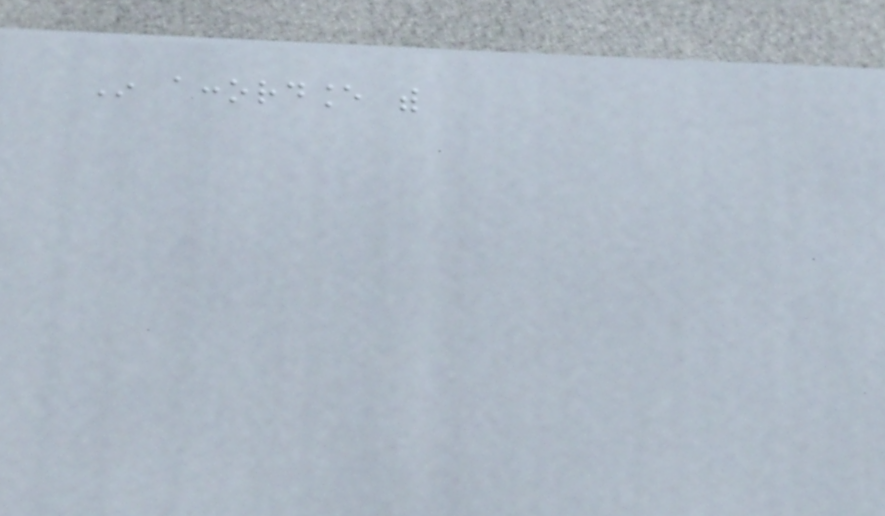In accordance with
